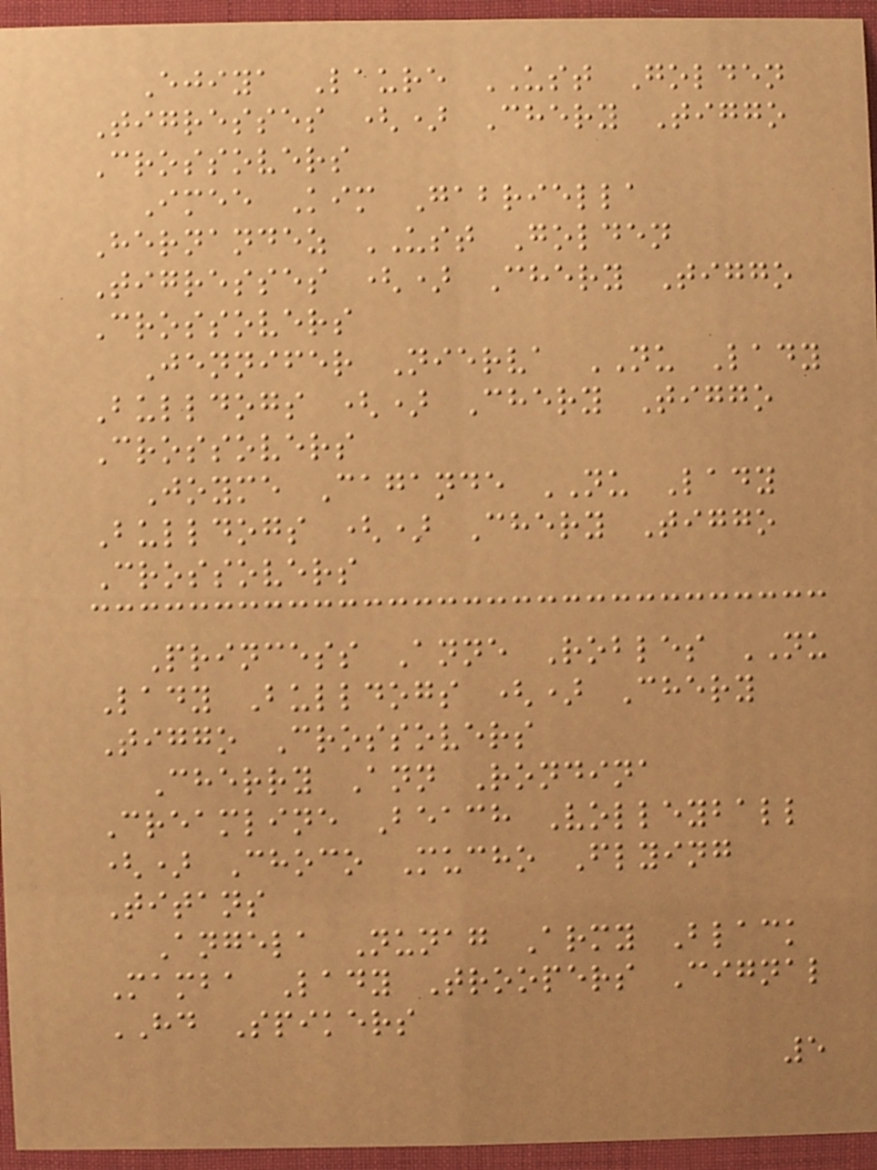Ejiya Laure UST Golden
Tigresses () Chery Tiggo
Crossovers
Imee Kim Gabriella
Hernandez UST Golden
Tigresses () Chery Tiggo
Crossovers
Jennifer Nierva NU Lady
Bulldogs () Chery Tiggo
Crossovers
Joyme Cagande NU Lady
Bulldogs () Chery Tiggo
Crossovers
Princess Anne Robles NU
Lady Bulldogs () Chery
Tiggo Crossovers
Cherry Ann Rondina
Creamline Beach Volleyball
() Choco Mucho Flying
Titans
Angela Nunag Army Black
Mamba Lady Troopers Cignal
HD Spikers
5
